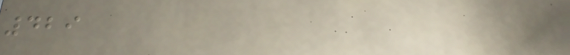429
